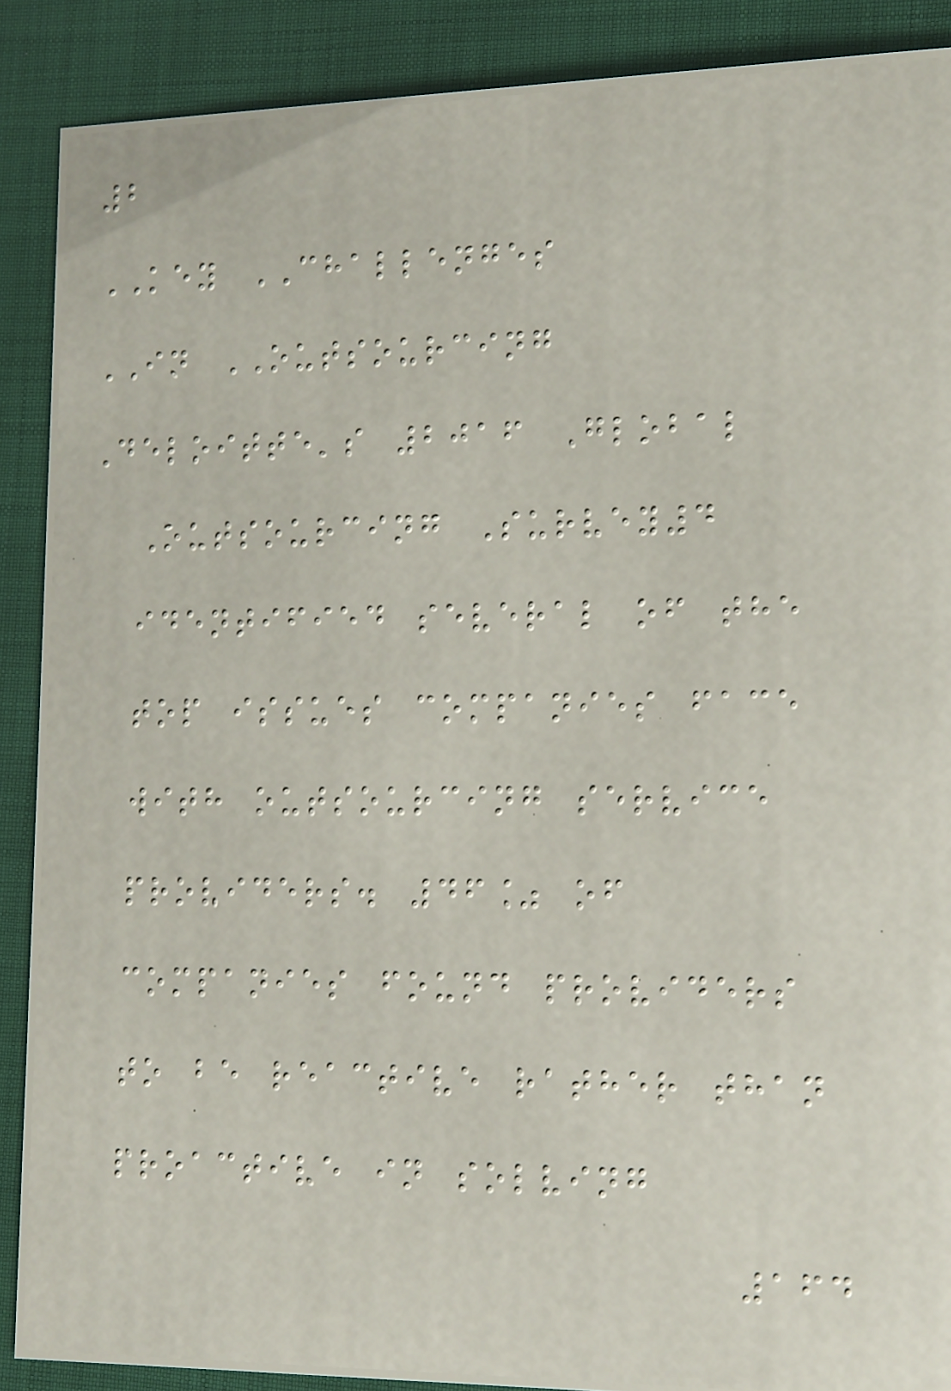2
KEY CHALLENGES
IN OUTSOURCING
Deloitte's 2016 Global
Outsourcing Survey4
identified several of the
top issues companies face
with outsourcing service
providers. 46% of
companies found providers
to be reactive rather than
proactive in solving
164
